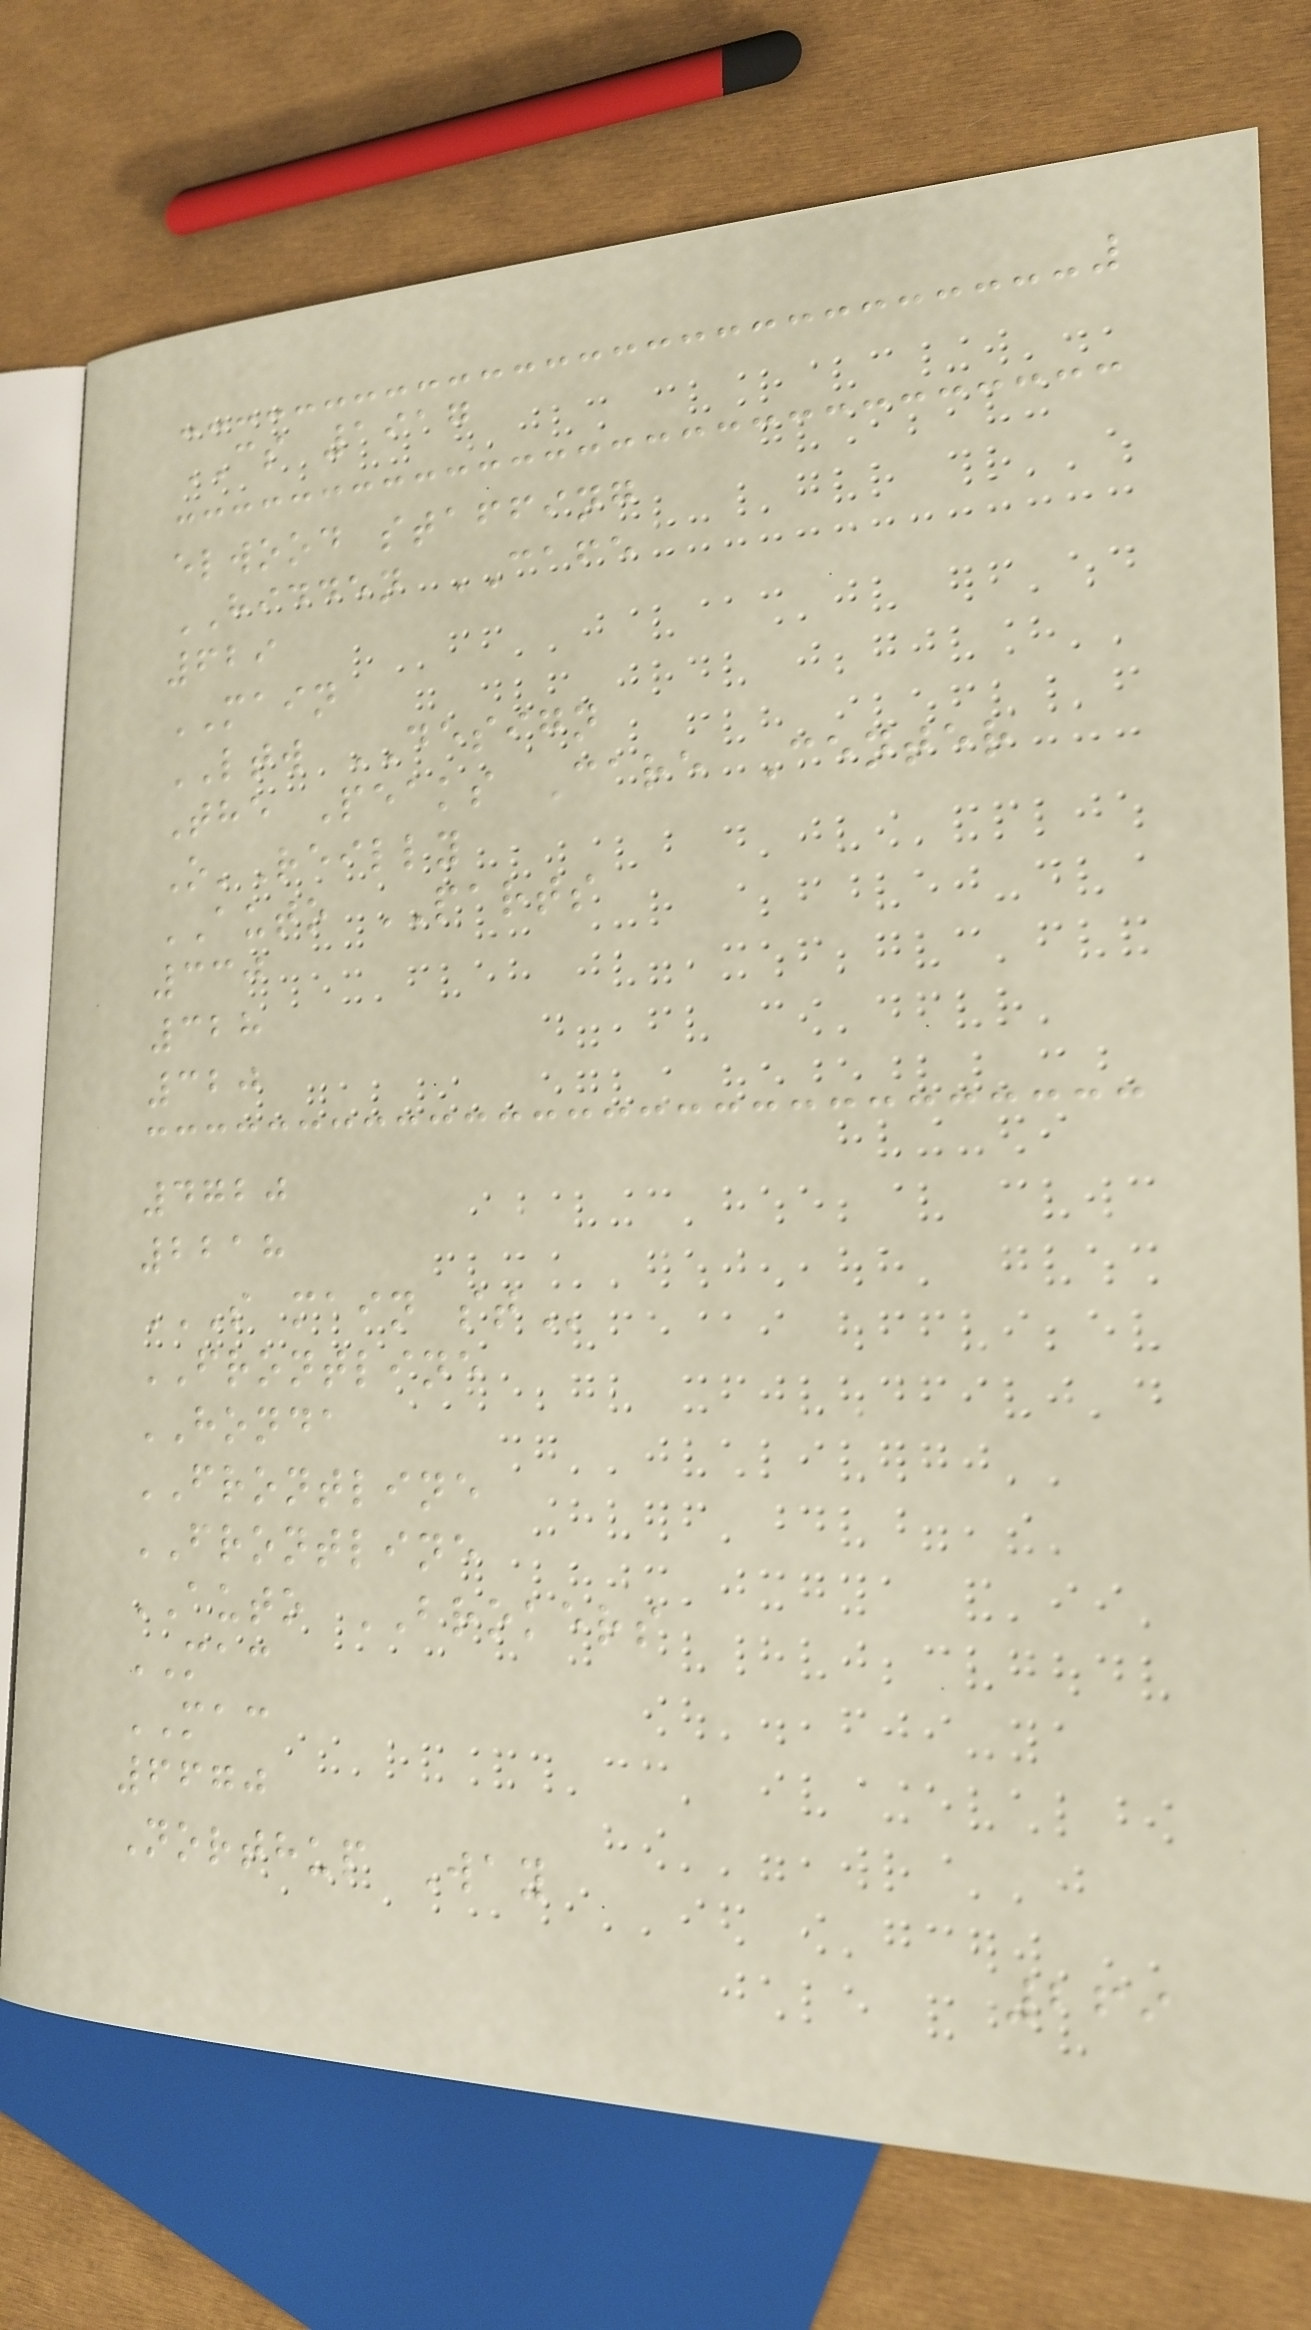CS 1917
elwood staffing
HIDDEN CAFE
629
MAIN
LTW DESIGN
The Peaks Care Center
O'Reilly
AUTO PARTS
330
328
320
4720
2218
S MAIN ST
FRONTLINE
HONDA
FRONTLINE
FRONTLINE
AUTO BROKERS
MAC
MAC
6670
Northup Way
269
